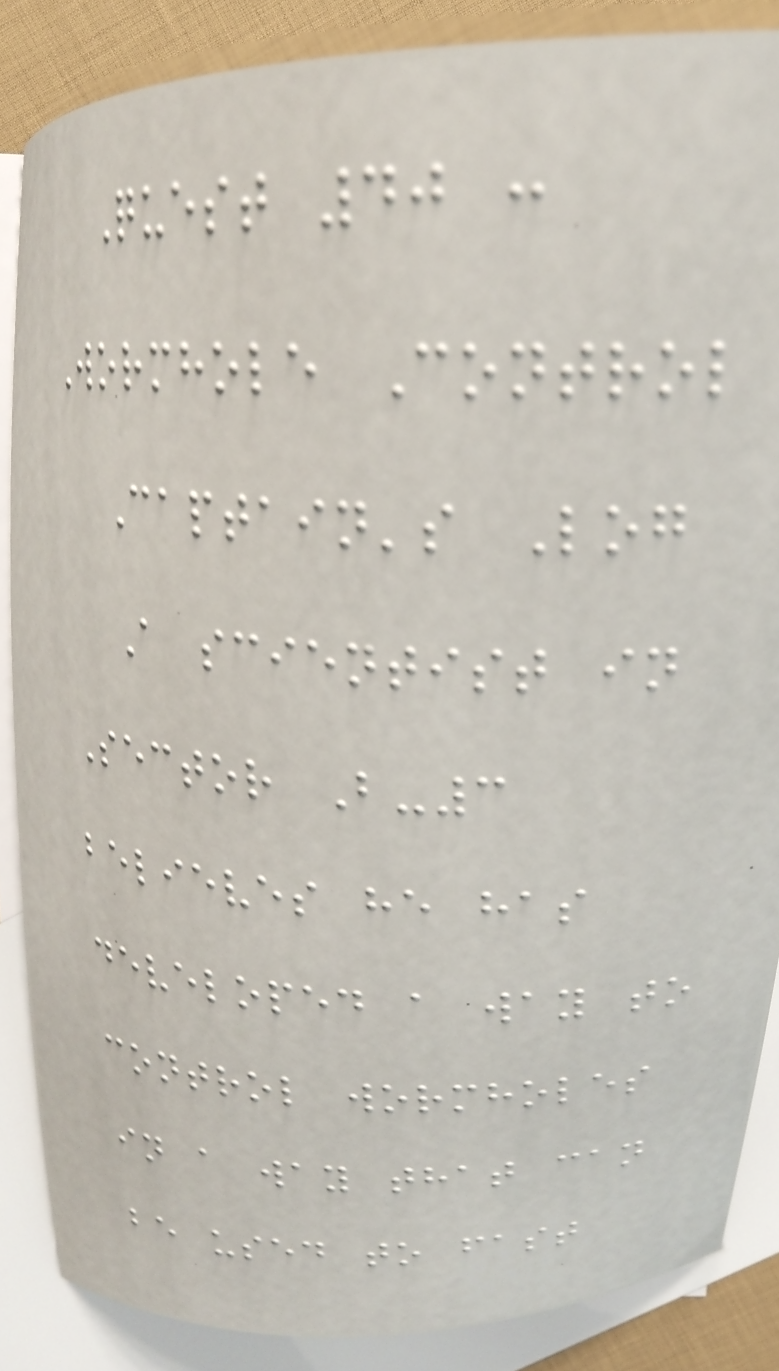Quest 40 :
Wormhole Control
Captain's Log
A scientist in
Sector B-3
believes he has
developed a way to
control wormholes
in a way that can
be used to fast
